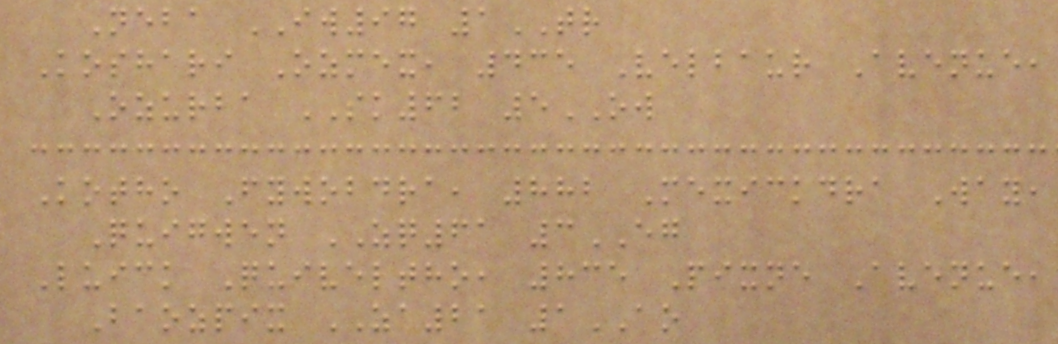Neba IW97 1TR
Koshari Ozmex, 435 Velbaur Avenue,
Ozurba SK62 5OW
Kotho Fywobdra, 882 Mexickdra Way,
Quigwen ZQ61 3EG
Luick Quiveltho, 835 Pixne Avenue,
Baozpix ZA21 1AO
